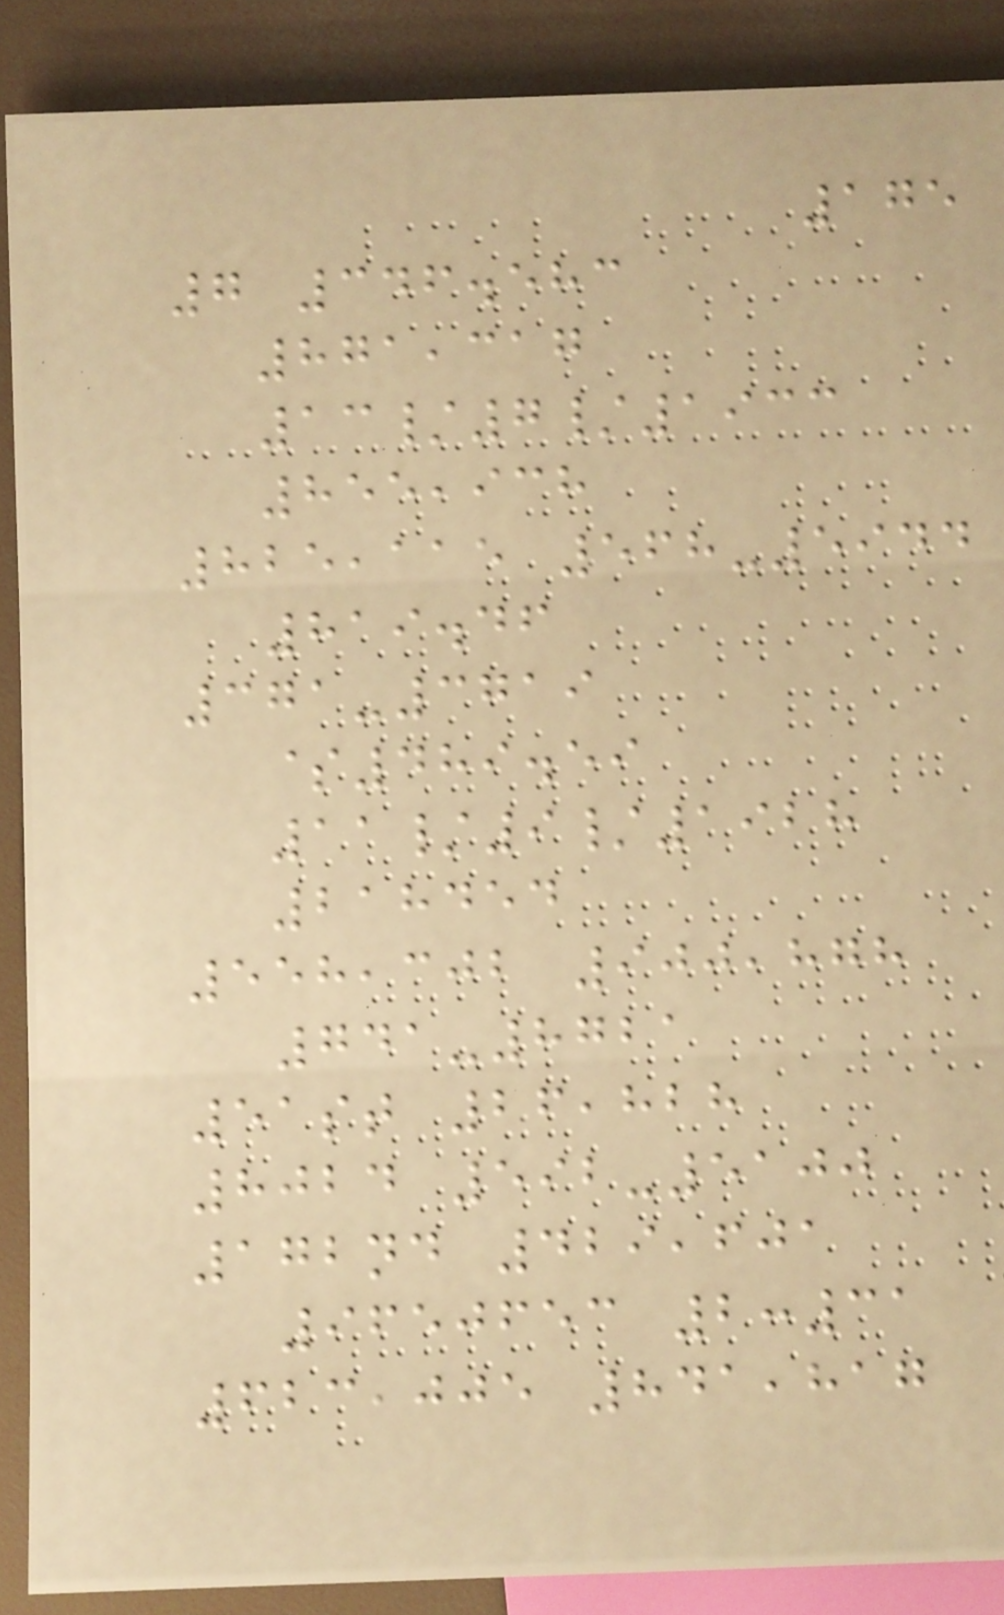175
7 346.583
871,317
13/7/1933
855,938
825,115 568-5944
819.46
371-3719
$489.59
11/9/1928
218454
558,302 900,878
741-8721
51st 26,828
8024 592-5100
172nd 429,601
9650653 2:31
623,005 841,817
